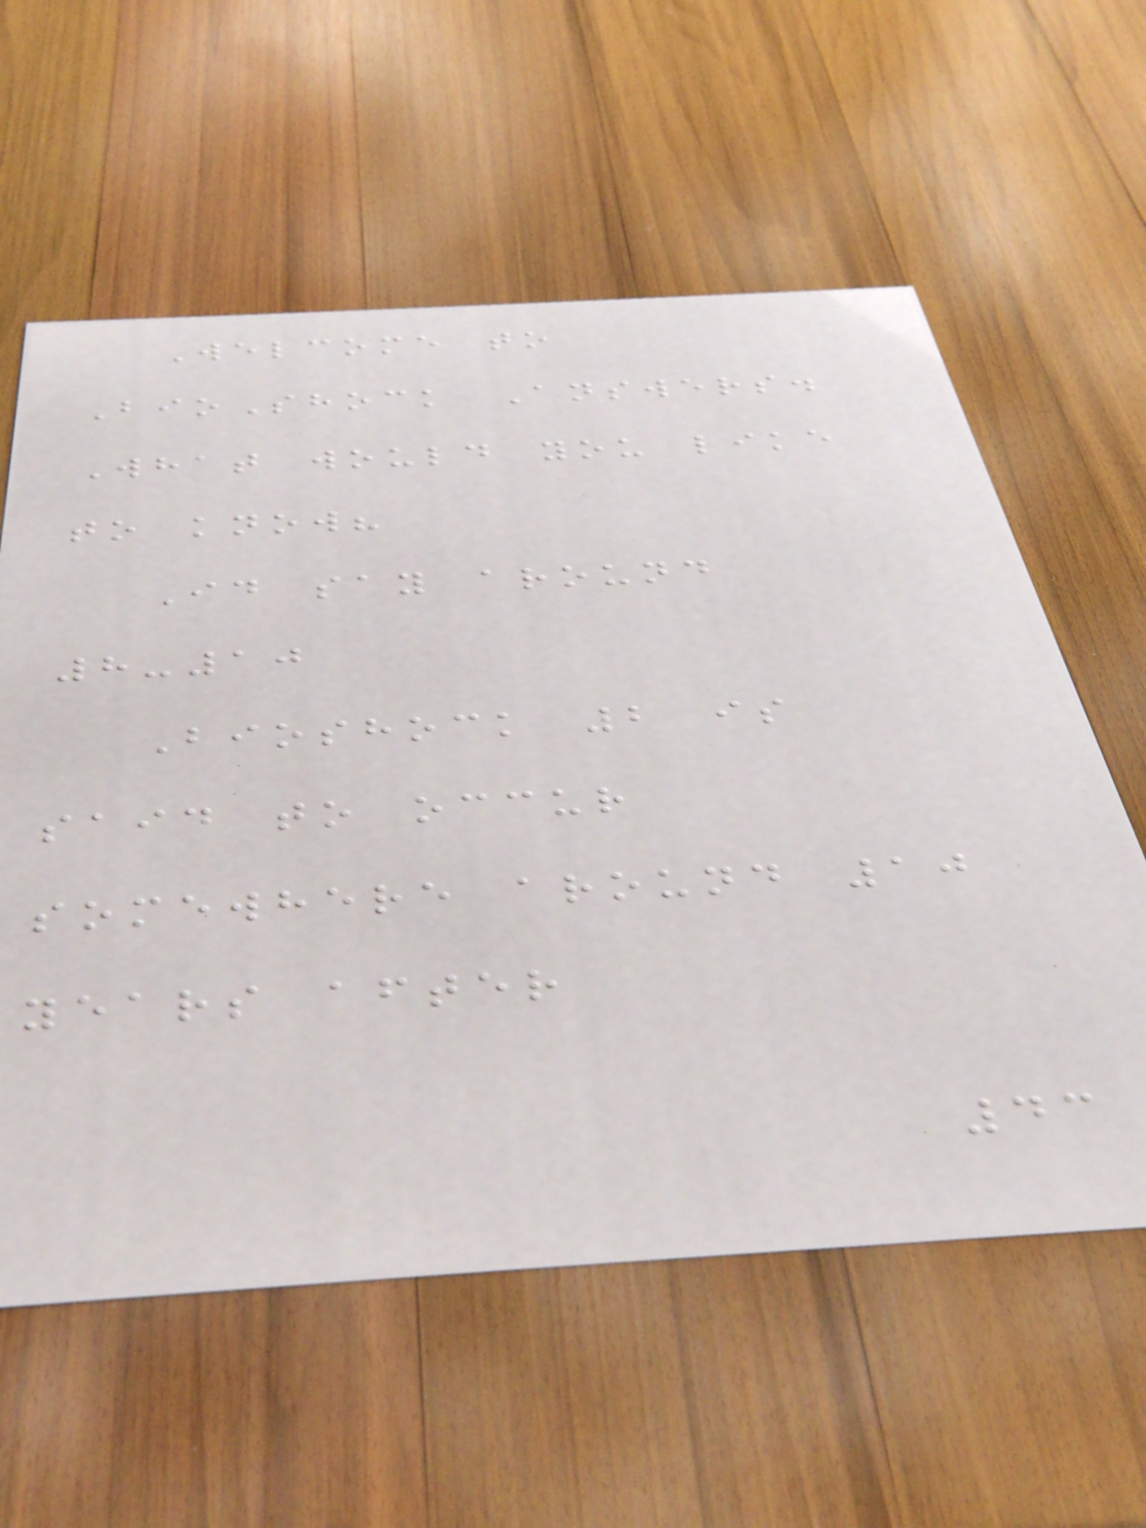Welcome to
BioShock Answers.
What would you like
to know?
Id say around
8-10
Bioshock 2 is
said to occur
somewhere around 10
years after
43
